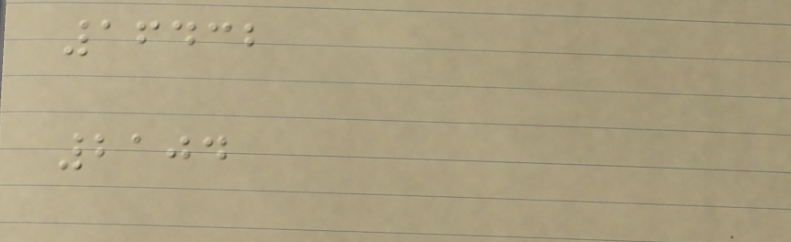16432
2104
